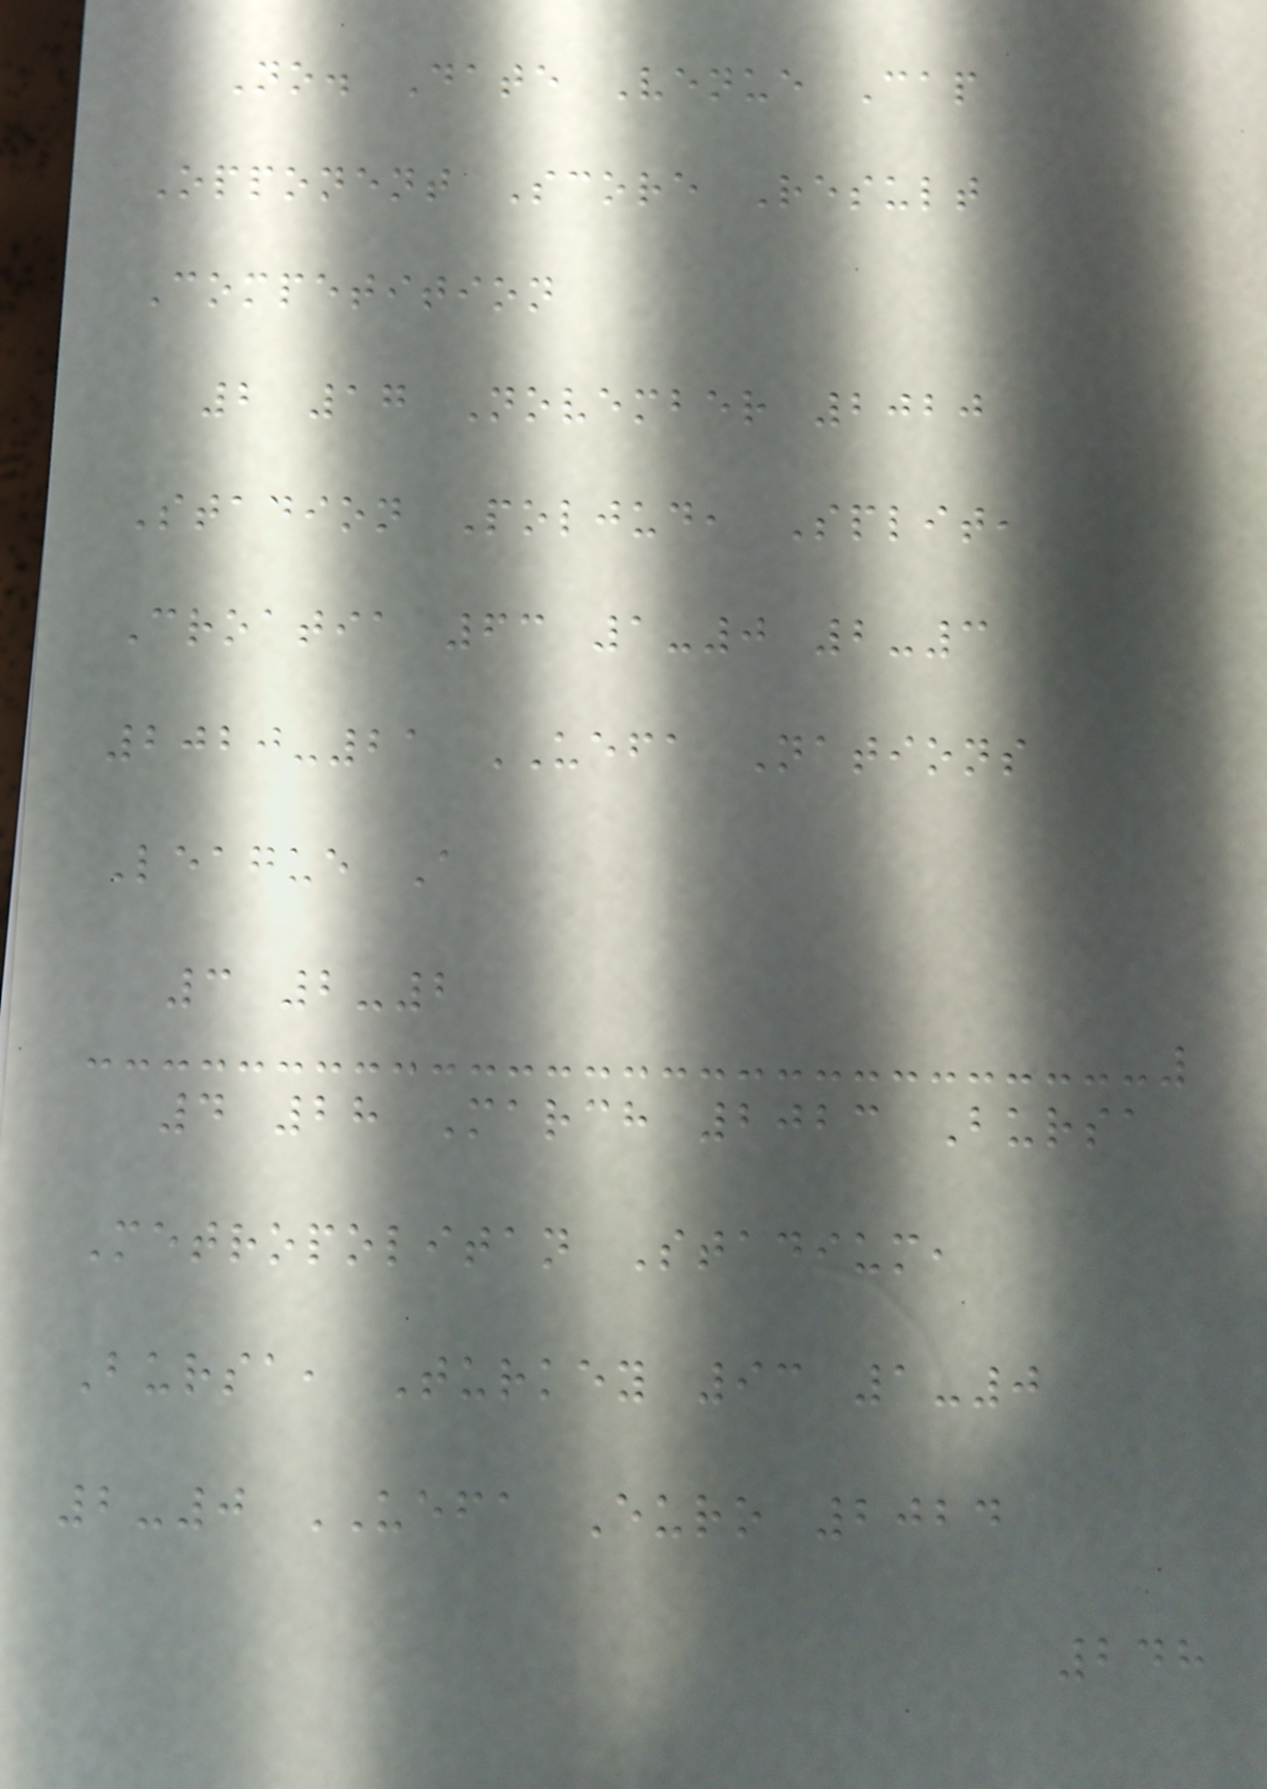No. Date Venue Cap
Opponent Score Result
Competition
2 17 November 2020
Stadion Poljud, Split,
Croatia 63 1-0 2-3
2020-21 UEFA Nations
League A
3 2-2
4 28 March 2023 Bursa
Metropolitan Stadium,
Bursa, Turkey 93 1-0
2-0 UEFA Euro 2024
248
